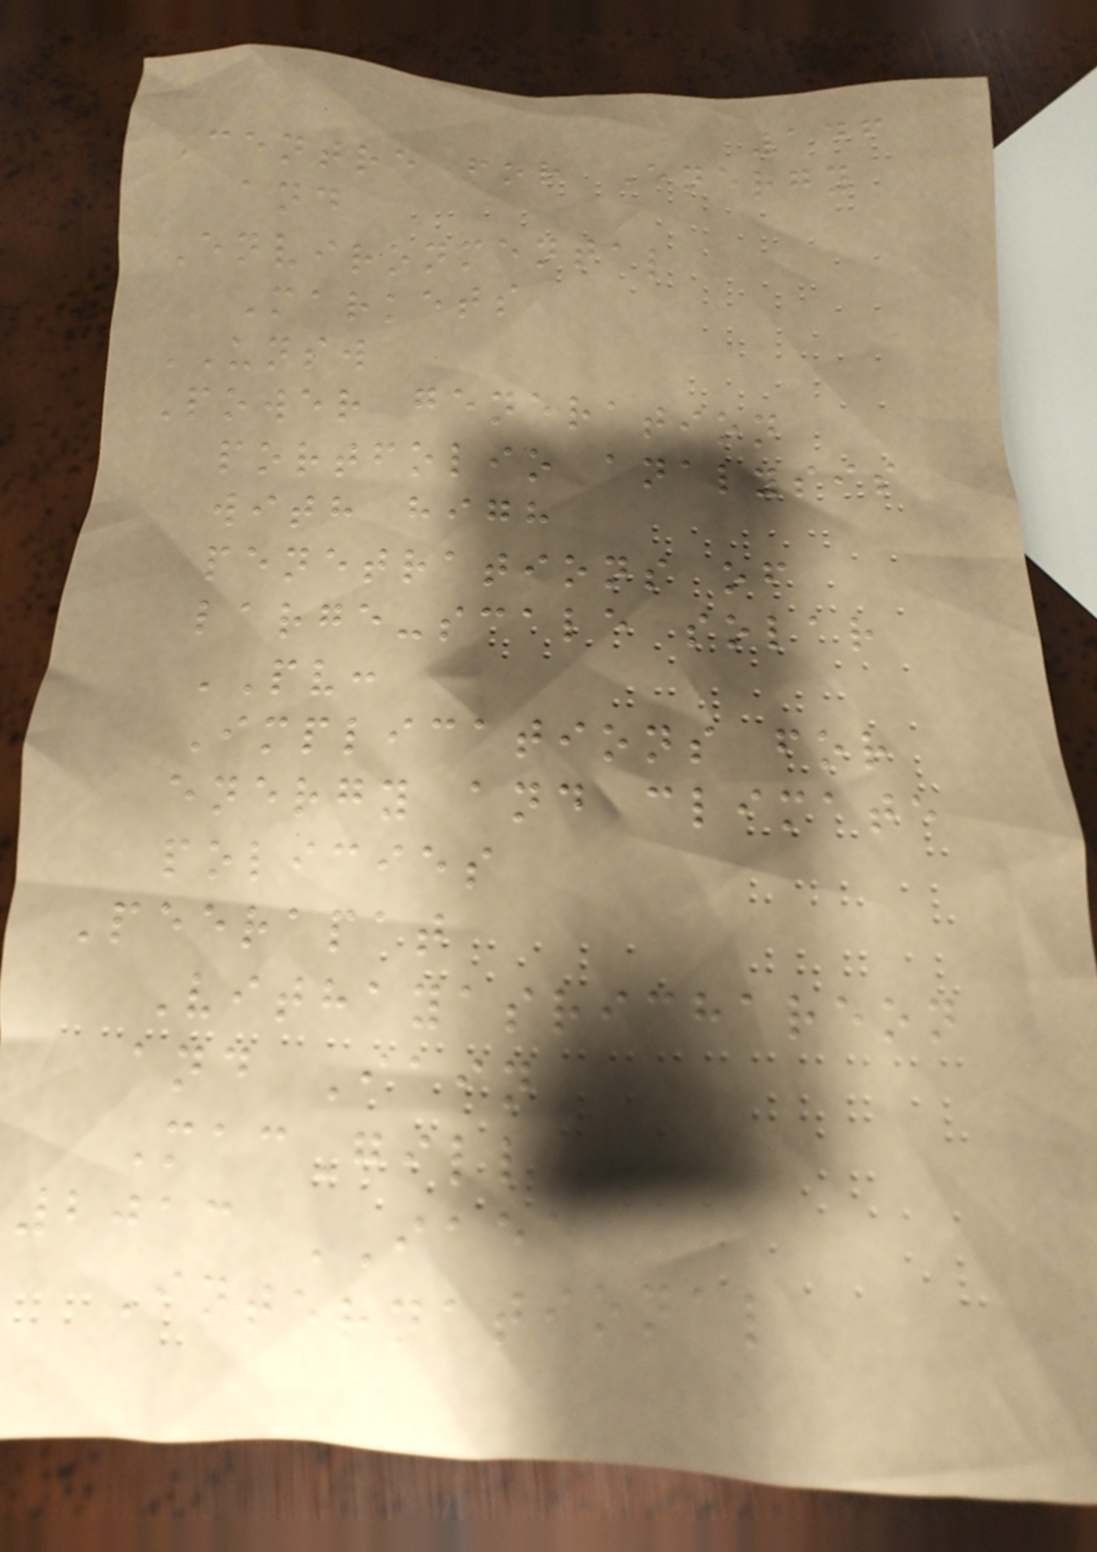146
Centre for Energy
and
Environmental
Markets
UNSW
Power generation
portfolio analysis
with high
penetrations of
large-scale solar
PV:
Implications for
energy and climate
policies
Peerapat
Vithayasrichareon
and Iain
MacGill
2013 IAEE
International
